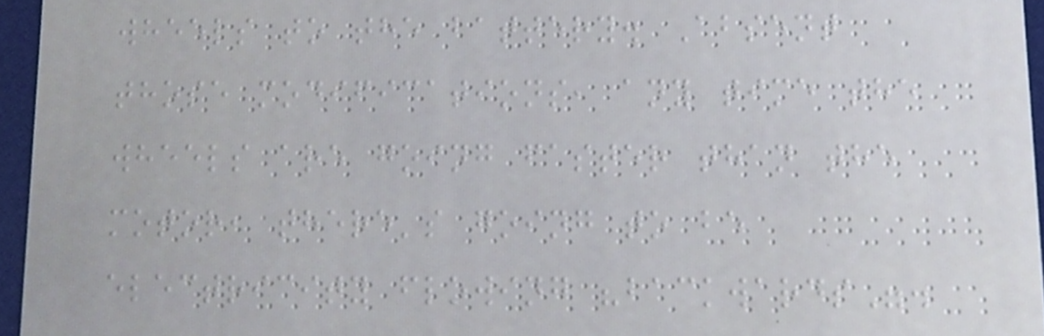wheels to the battery. Absent
those modifications, any time the
wheels are going faster than the
motor, there's going to be
electricity flowing "backwards".
